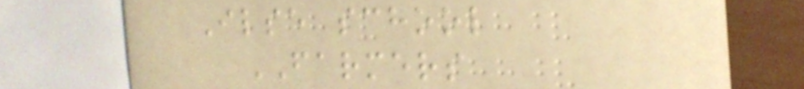Ilse school
FARMERS
